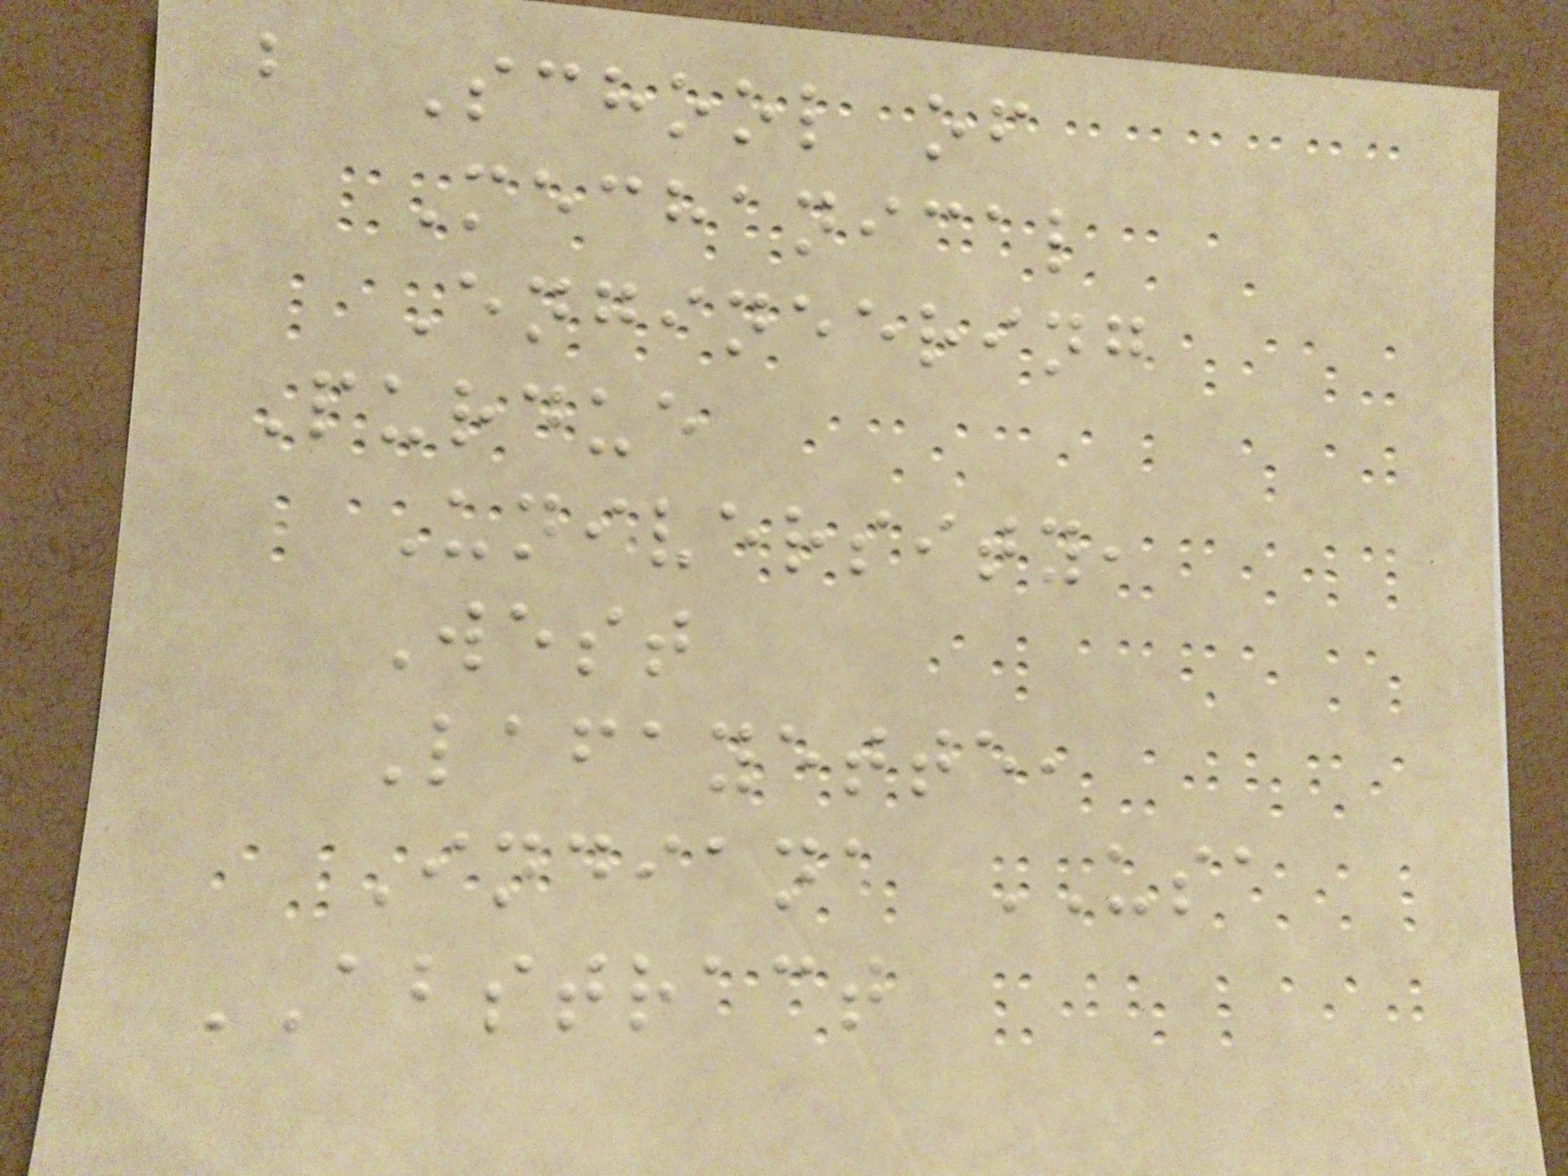b School of
Mechanical
Engineering
Purdue
University,
West
Lafayette,
Indiana USA
ABSTRACT
